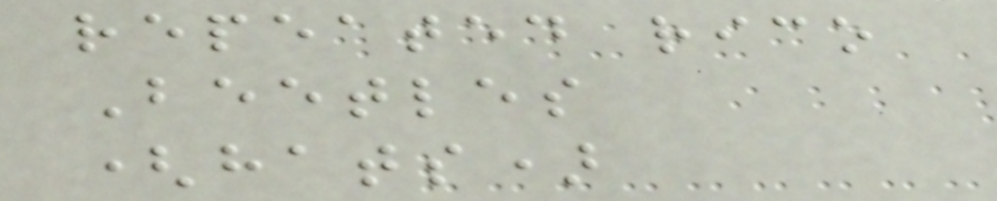repeated rico
Beetles
(hats)
